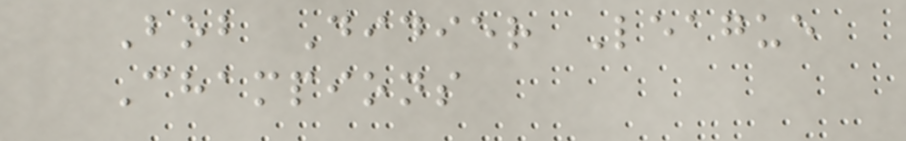Bob Didier League
Champions
